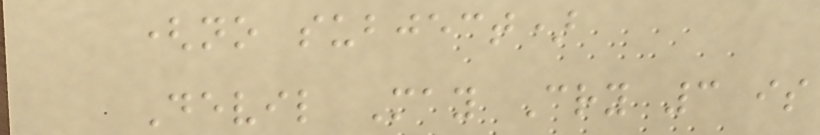(no subject)
Devil May Cry 3 is
